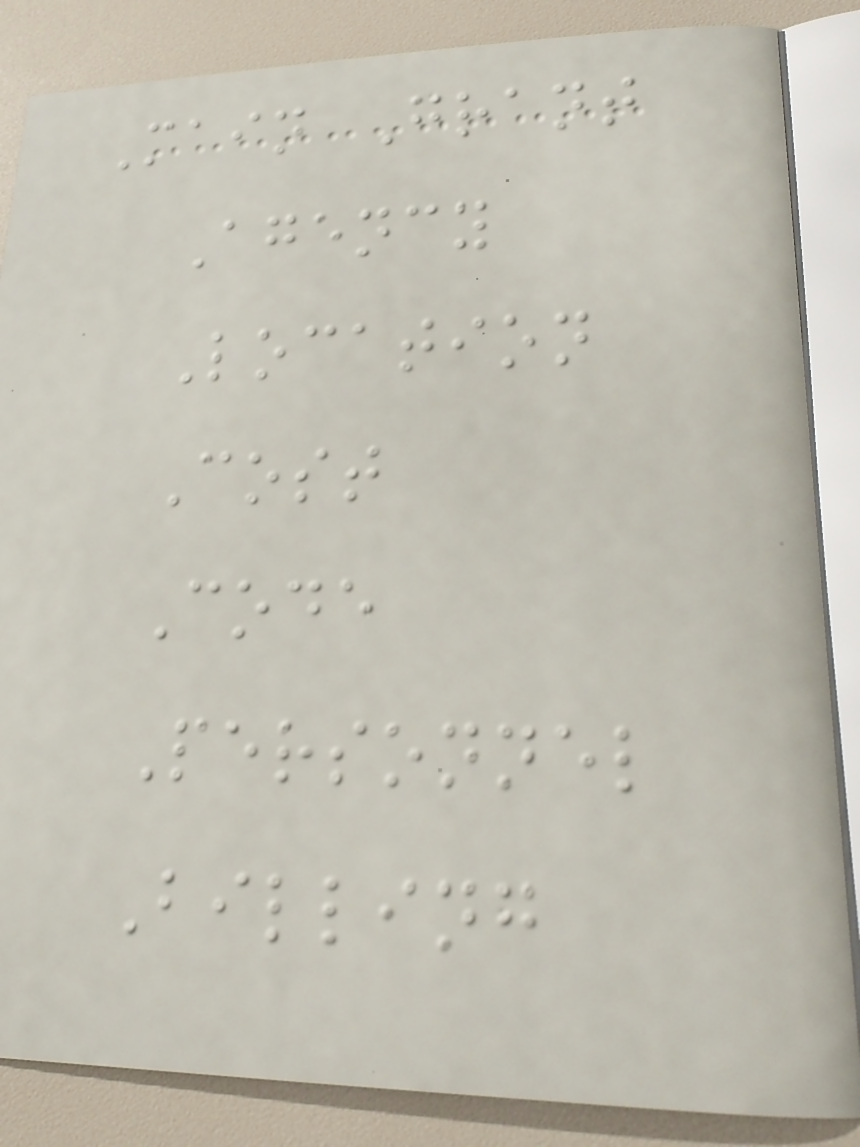Main Grant
Agency
Location
Cost
Code
Personnel
Billing
